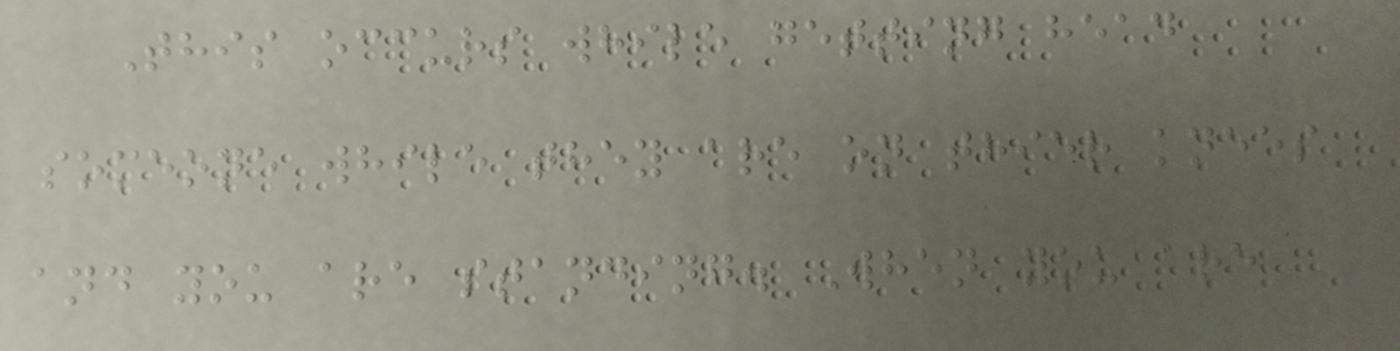This occurs while getting head
someone while they are on thier knees
and you are standing. When you are
